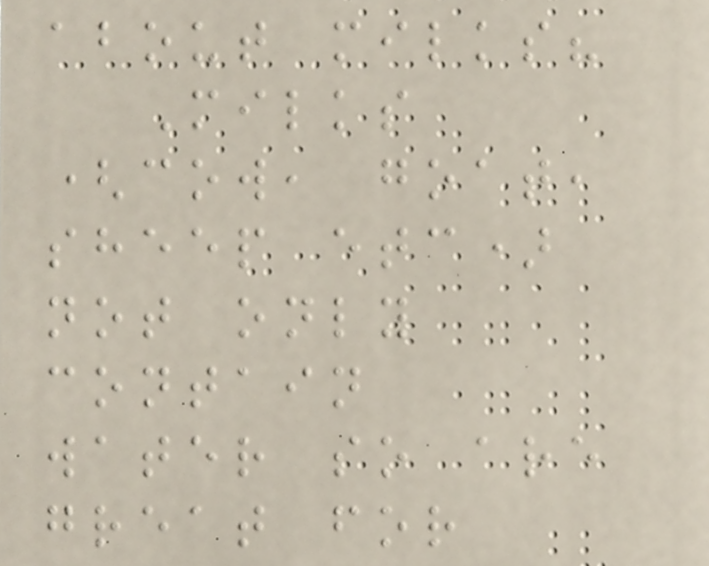about milks?
Milks
(cow, goat,
sheep etc)
not only
contain
water so are
great for
